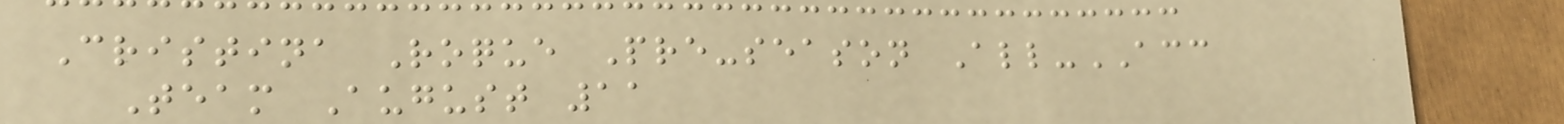Cristina Roque Pre-season All-ACC
Team August 11
